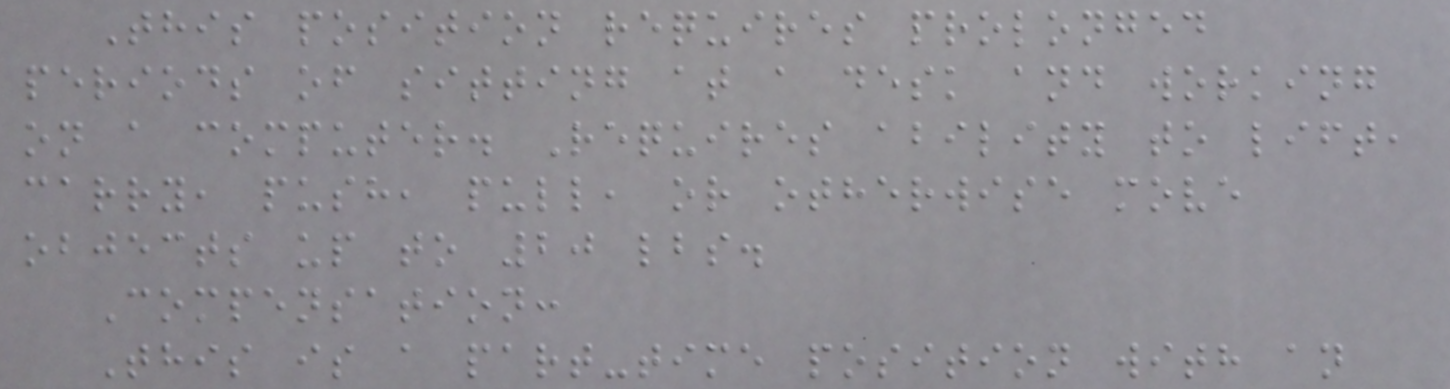This position requires prolonged
periods of sitting at a desk and working
on a computer. Requires ability to lift,
carry, push, pull, or otherwise move
objects up to 20 lbs.
Compensation:
This is a part-time position with an
